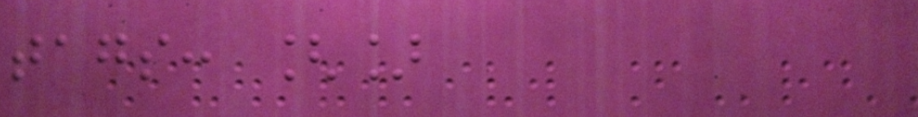tags: []
